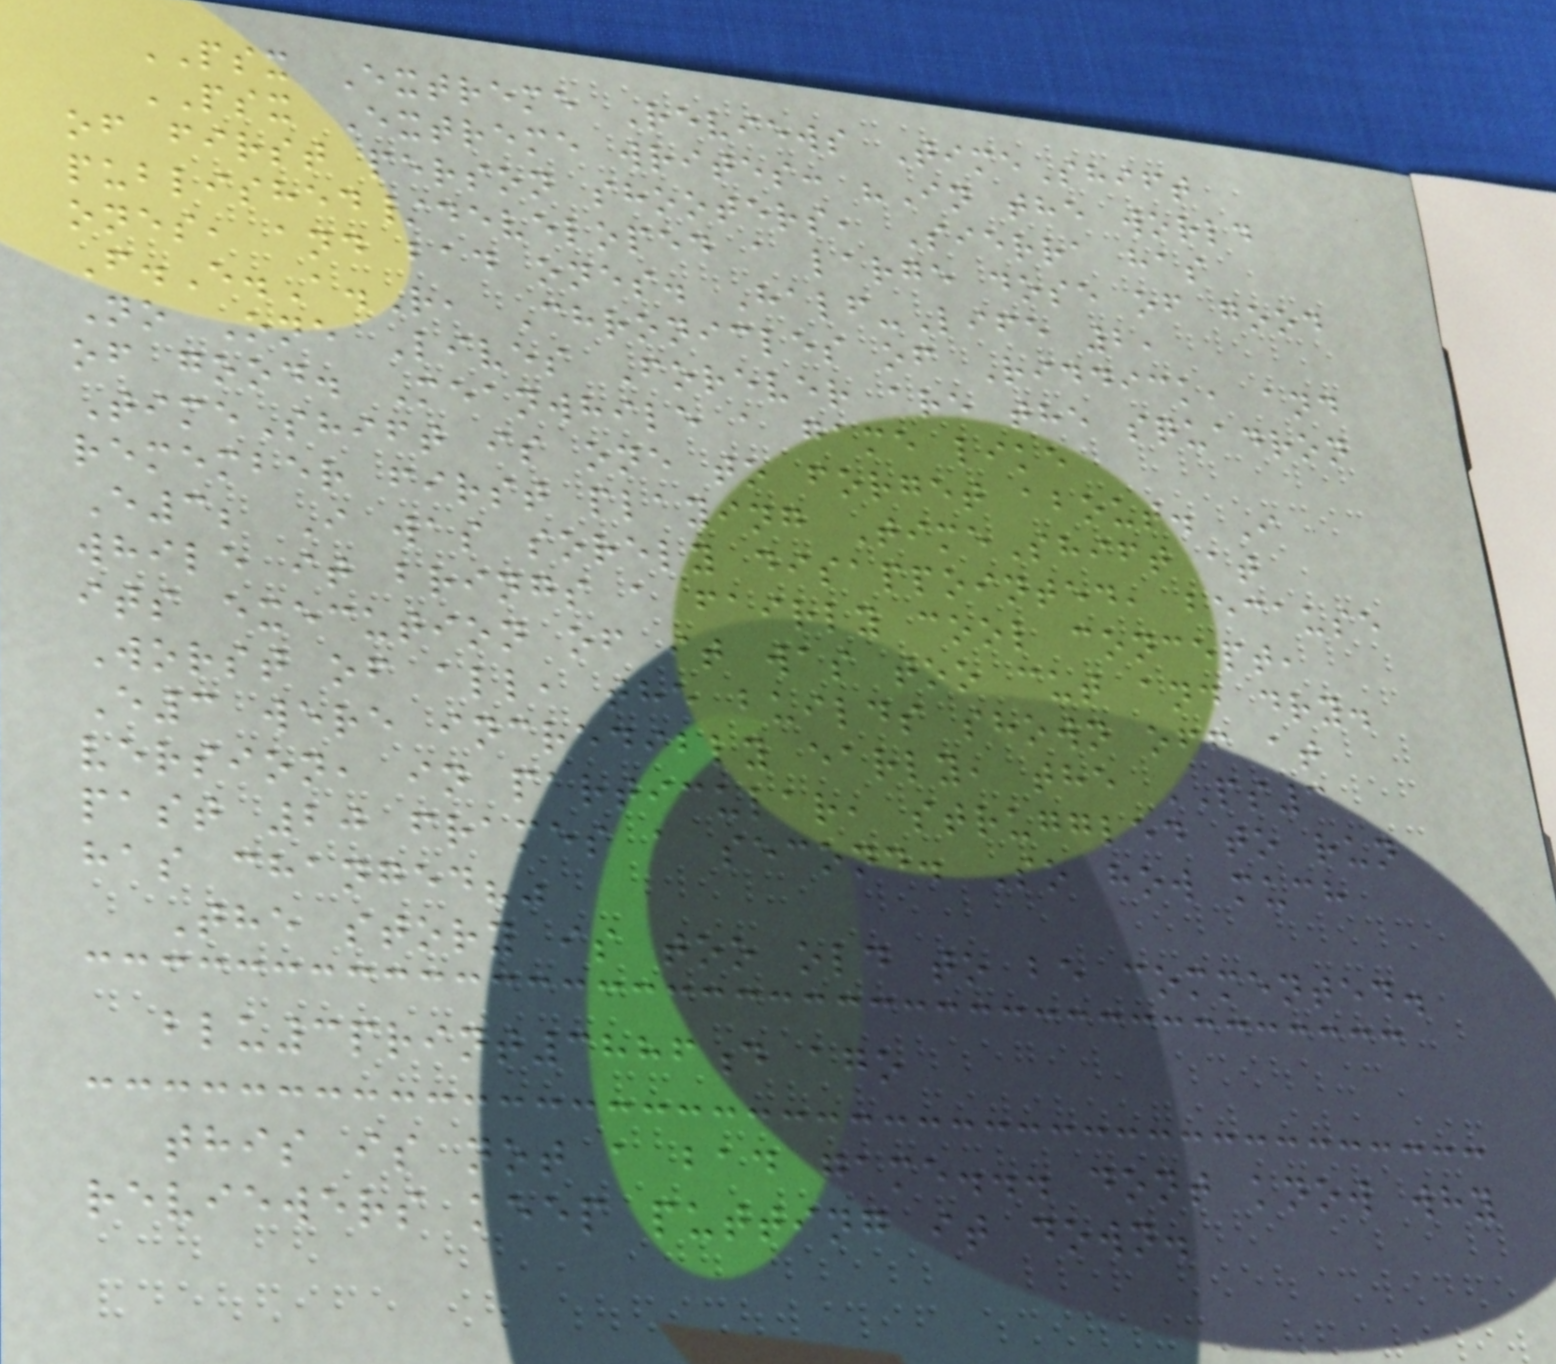PSX Extreme Reviews TimeShift
PSX Extreme writes: "In the world
of first person shooters, Sierra has
published/developed a large dose of good
ones, and bad ones. Half-Life 2,
F.E.A.R, Chronicles of Riddick, and
No One Lives Forever are the squadron
of good. Meanwhile a game like
TimeShift is one to forget about. I
remember first playing TimeShift at
E3; I was sorely disappointed, because
while it brings a fairly cool concept,
its execution of it was too cut and dry.
Worst of all, the builds shown off at
E3 were incredibly early, the PS3
version, in particular, struggled to run
past 20 frames a second. So how much
has changed?"
The story is too old to be commented.
blu3print3886d ago
this is not a bad game... dont know why
reviewers keep putting it down.
